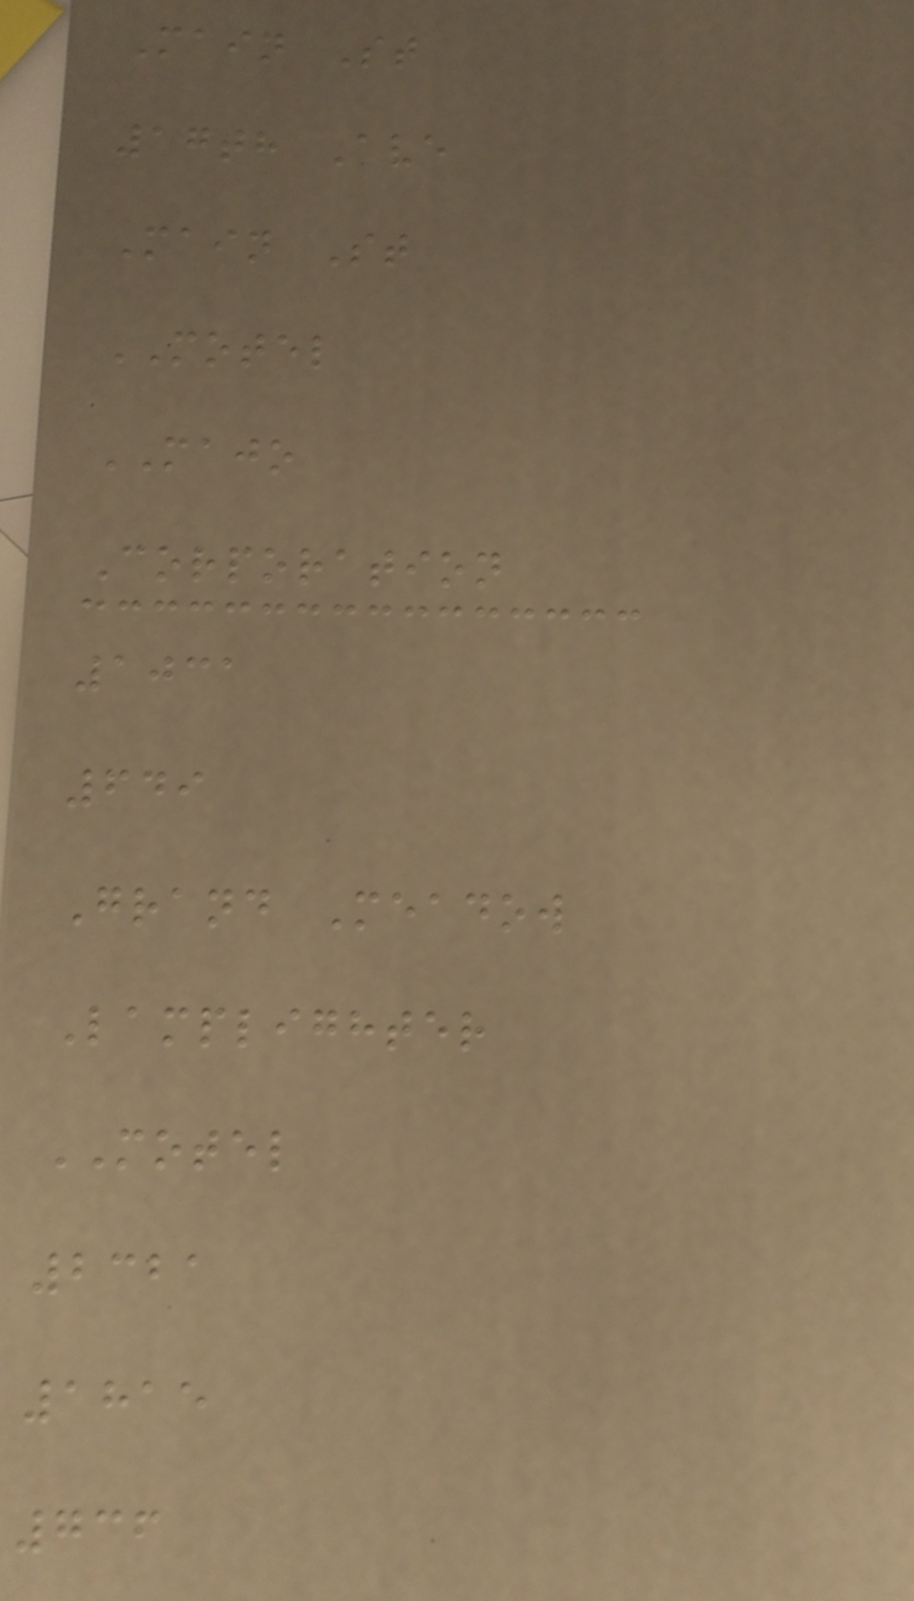Main St
17th Ave
Main St
MOTEL
MAJO
Corporation
1031
649
Grand Meadow
Lamplighter
MOTEL
2321
1815
736
